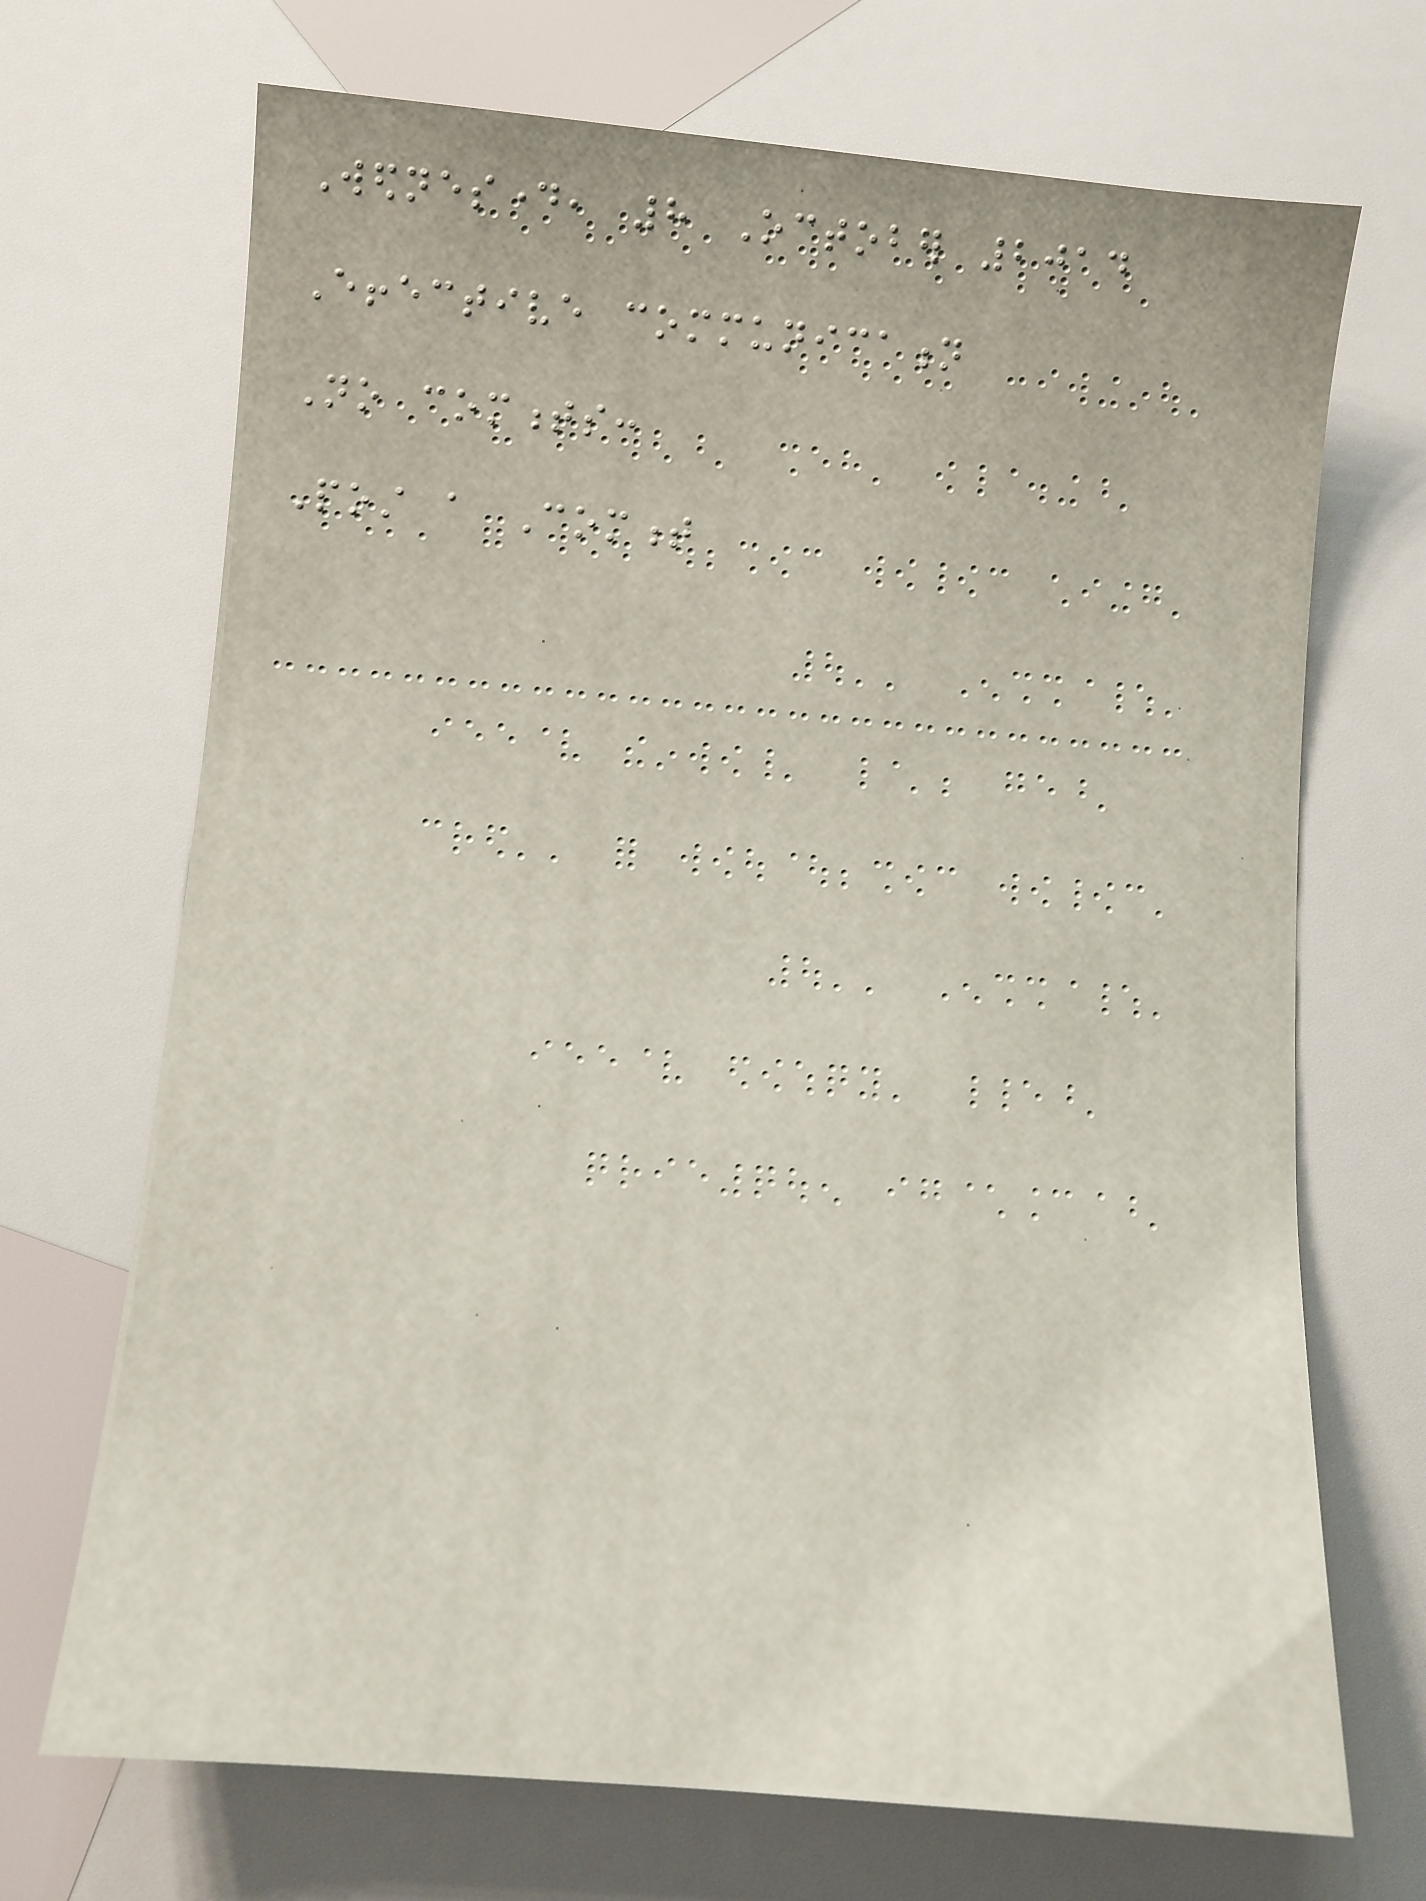Wednesday, 8 October 2014
Effective communication
No comments:
Post a Comment
